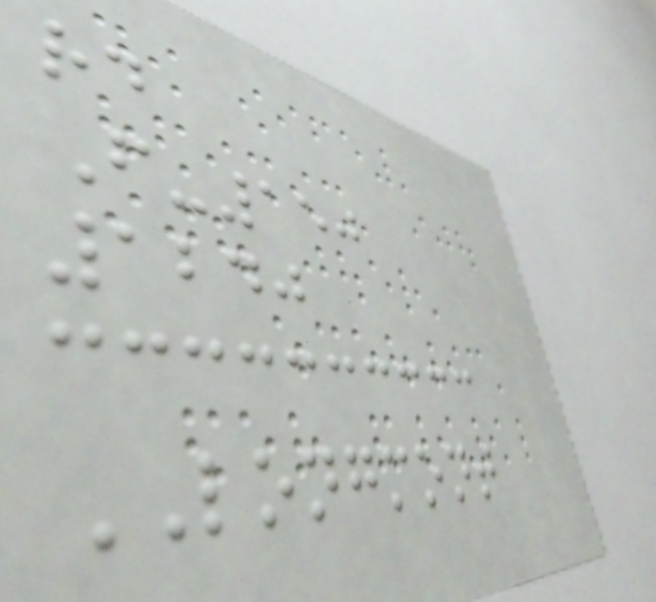rd
F-150
1240
LONGMONT
